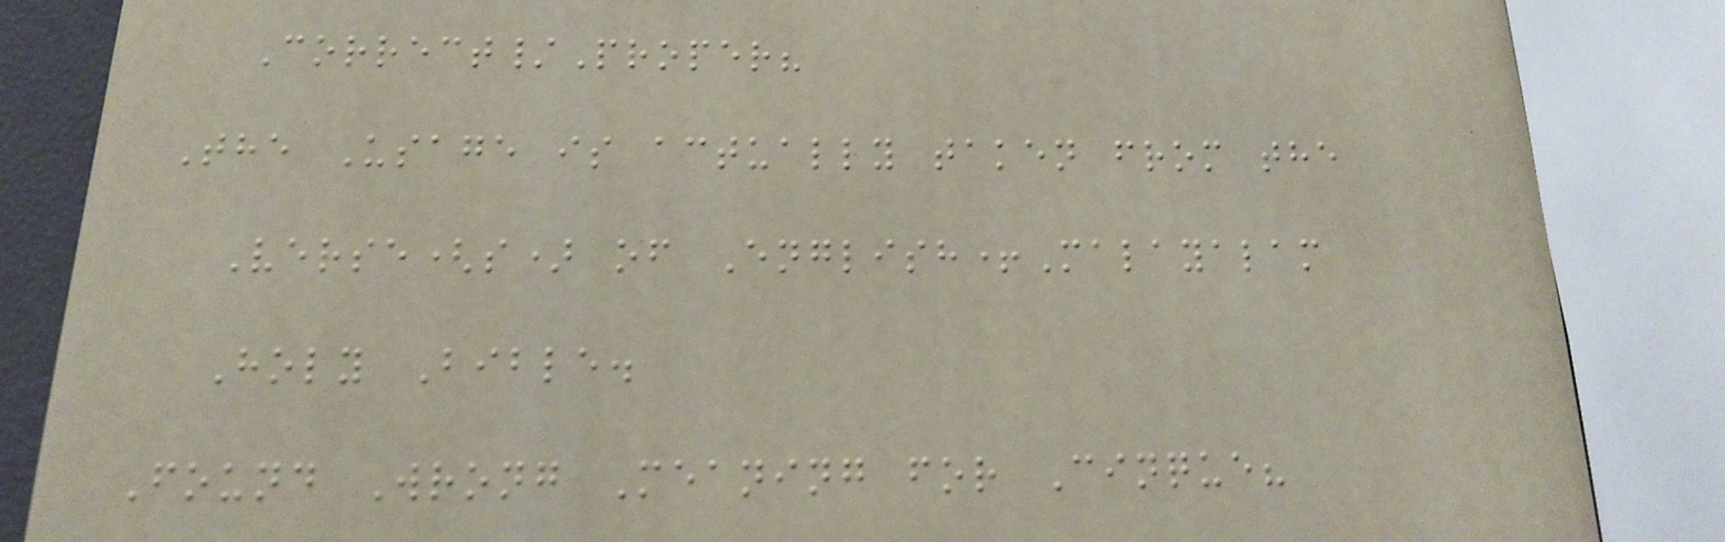Correct/Proper?
The Usage is actually taken from the
Verse(s) of English+Malayalam
Holy Bible.
Found Wrong Meaning for Cinque?
